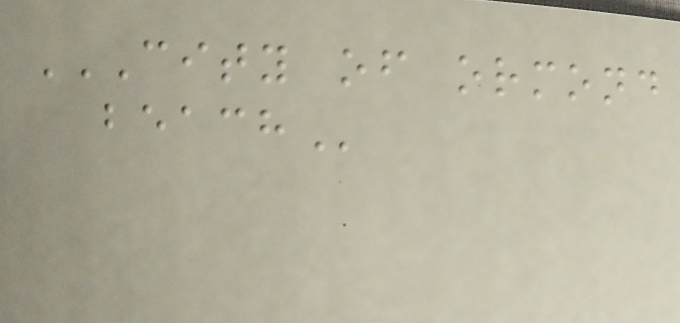CITY OF ORMOND
BEACH
